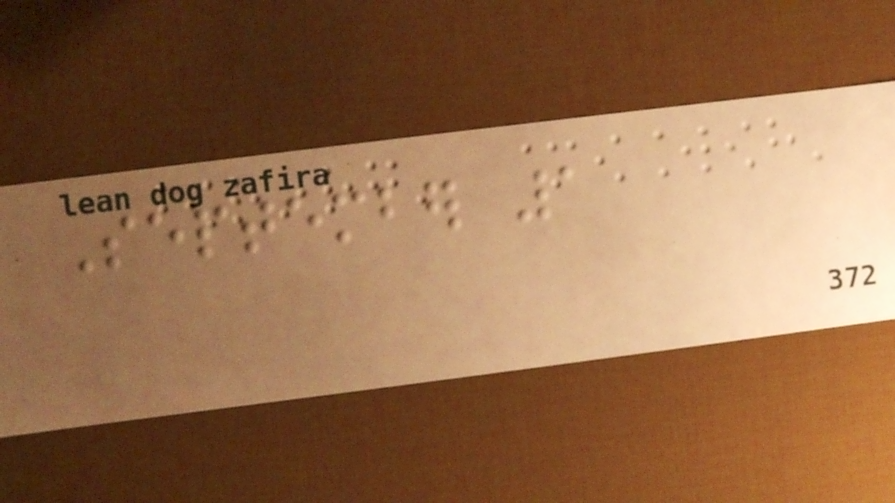September 1
